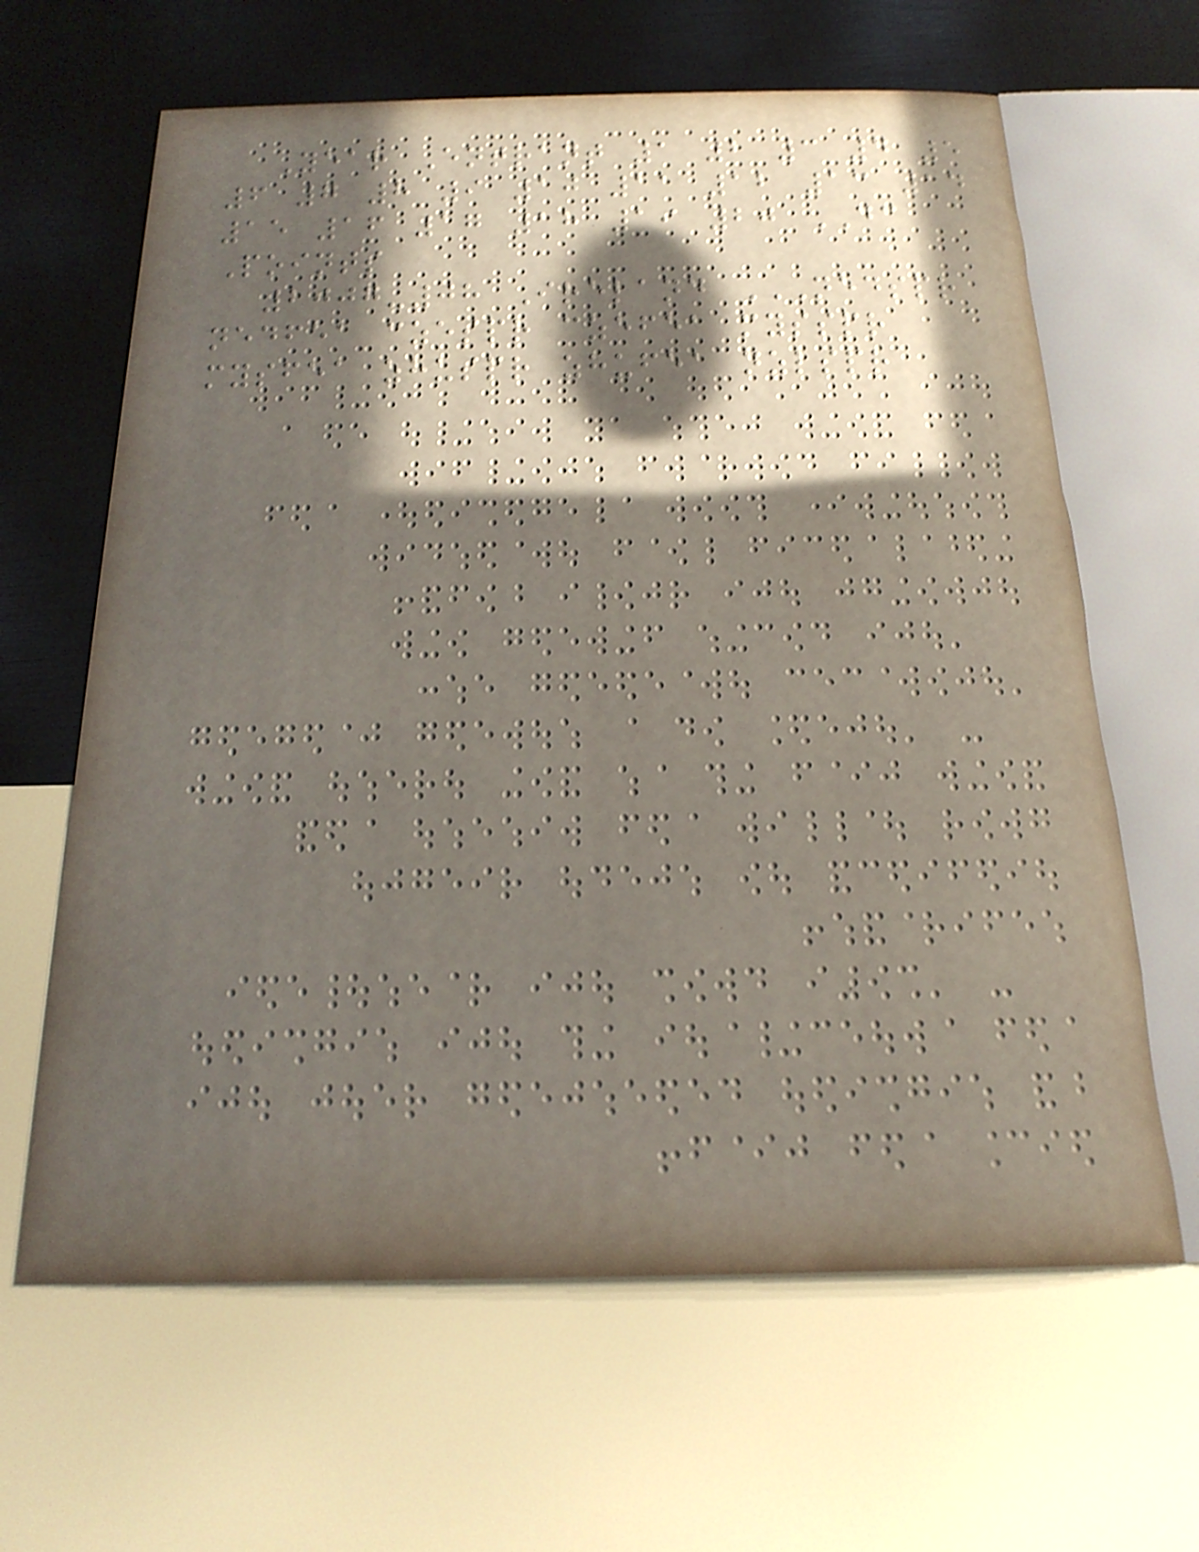Year Entrant 1 2 3 4 5
6 7 8 9 10 11 12 13 14
15 16 17 18 19 20 DC
Points
2007-08 Ireland NEDSPR
NEDFEA CZESPR CZEFEA MYSSPR
MYSFEA ZHUSPR ZHUFEA NZLSPR
